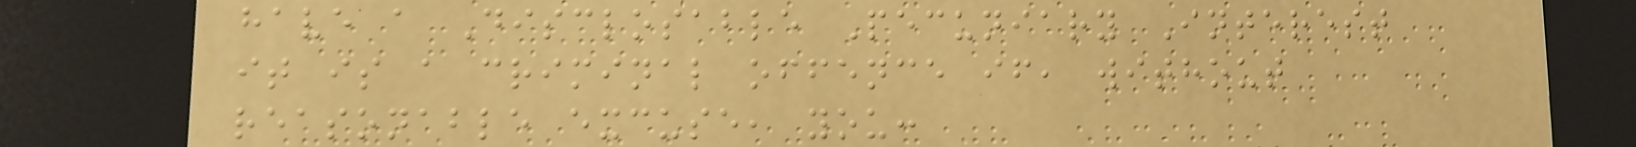have a Disclosable Pecuniary Interest
it is a criminal offence if, without
reasonable excuse, you:
